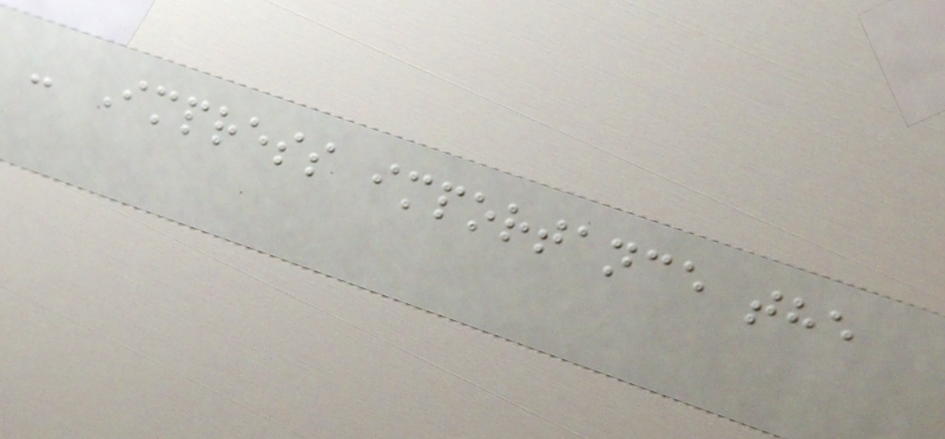- Impress importance the
